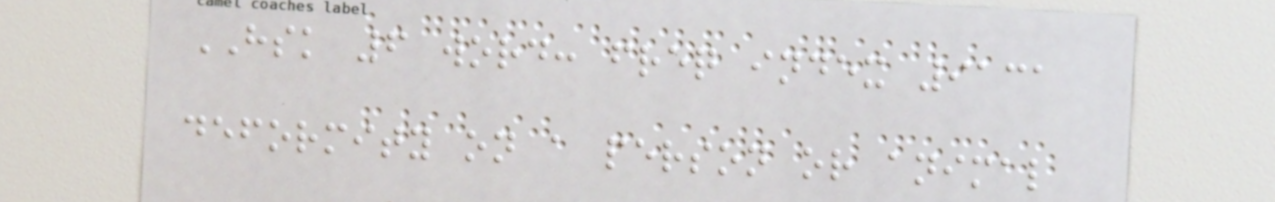HSK 6 word: freq index 9131
deformity on a person or animal
